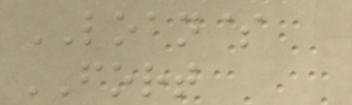LOAN$
FORT
